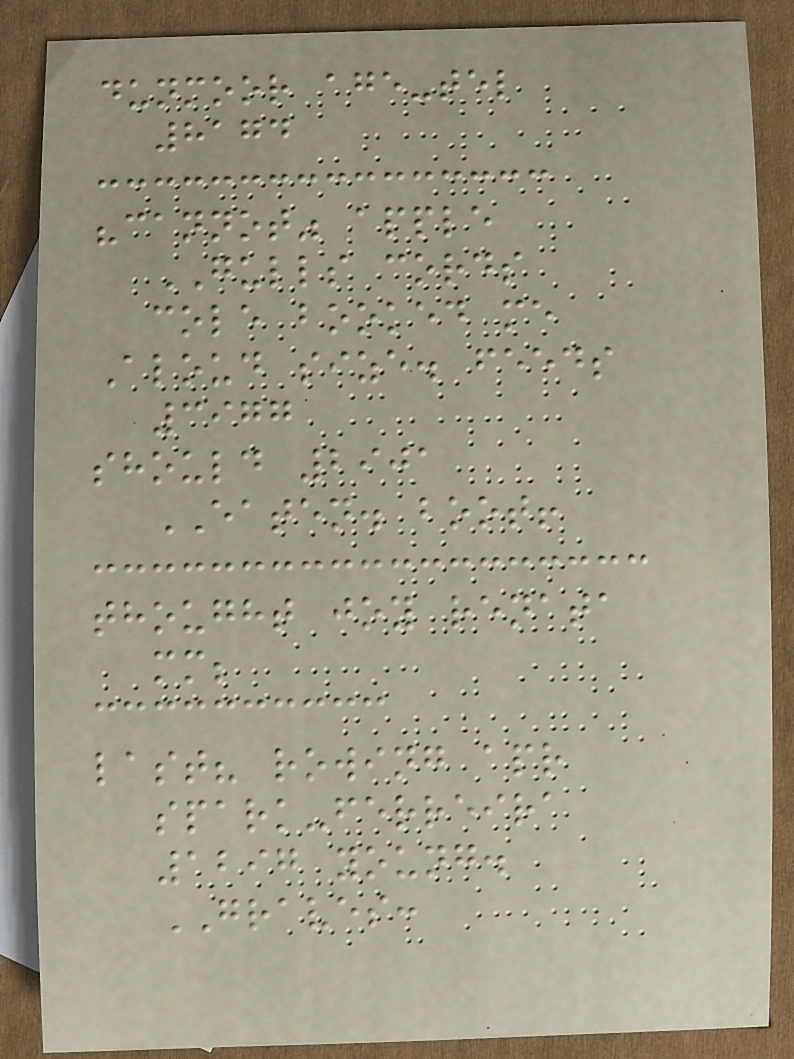dunmoor age-tel
8174
"cannot" apple
GULLS cords
cole booked me
Aloud size. feeds
3977
should 2901
EATEN. boot!
thought joy renata
mm;
last? rowing apr
spark-ferreira
1297 young.
GRAVES:
